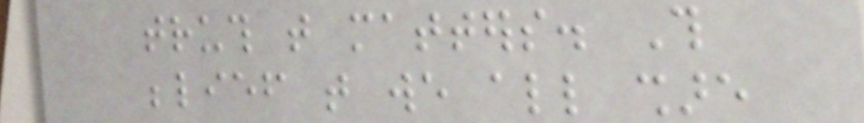truth that matters. This
belief that we all share
